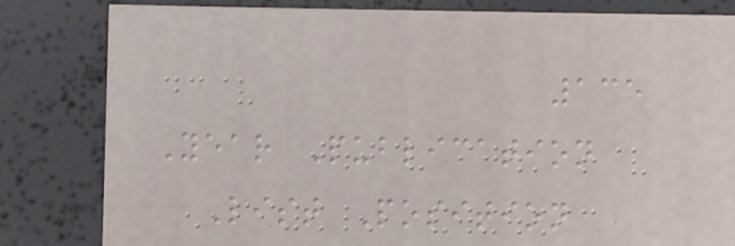135
Year Publication
List Position
